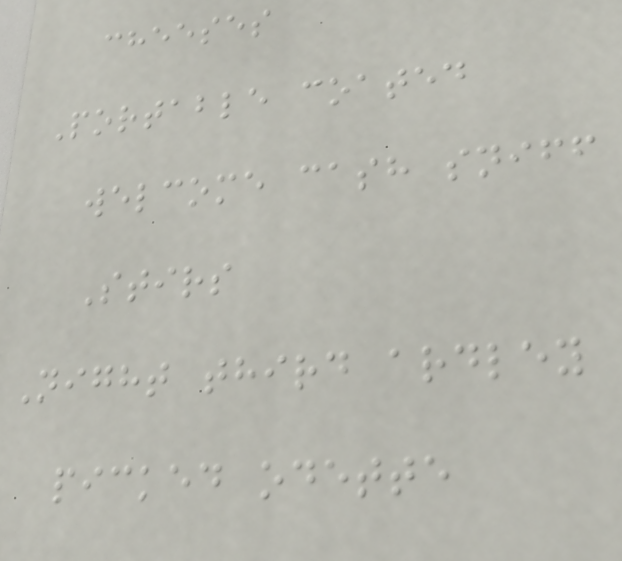cheeses
Portable coated
welcome cash sniff
Stirs
Night third ardley
picked odette
